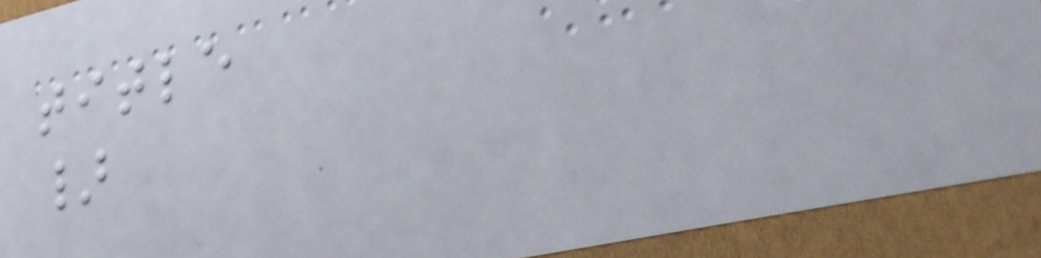title
}
